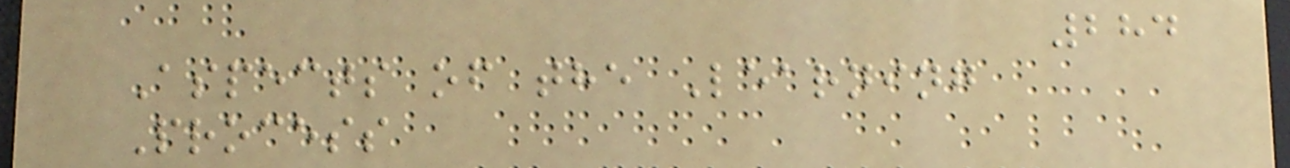284
Aspects of the Learning
Process
